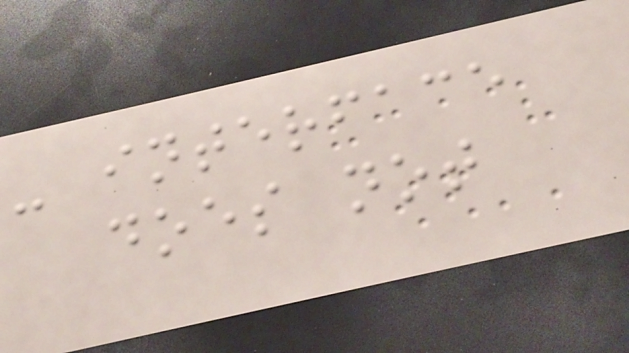- interface
does not
